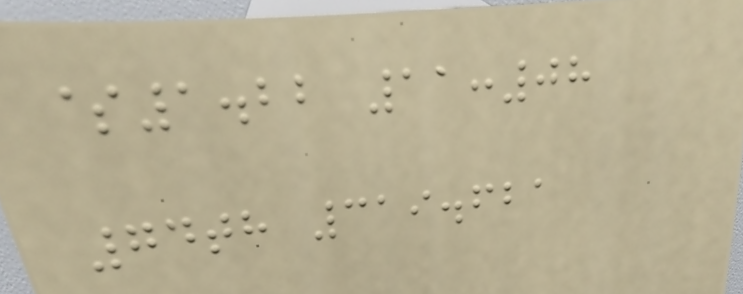$1.22 11:08
74th 319.621
